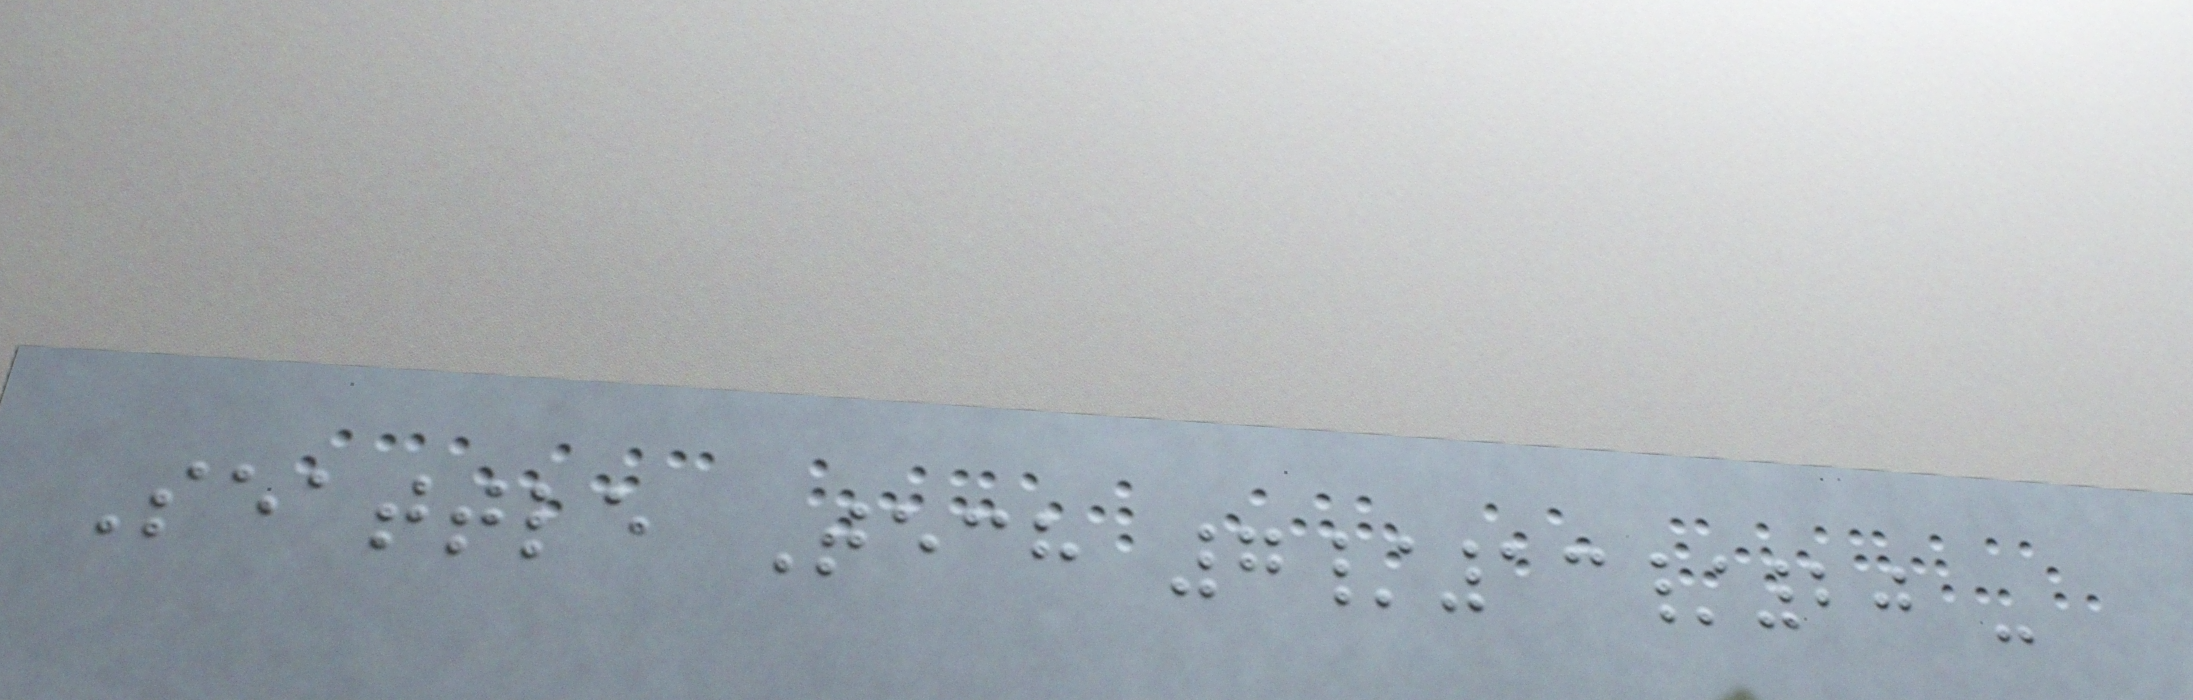Seattle Tech 7/13/20 -
